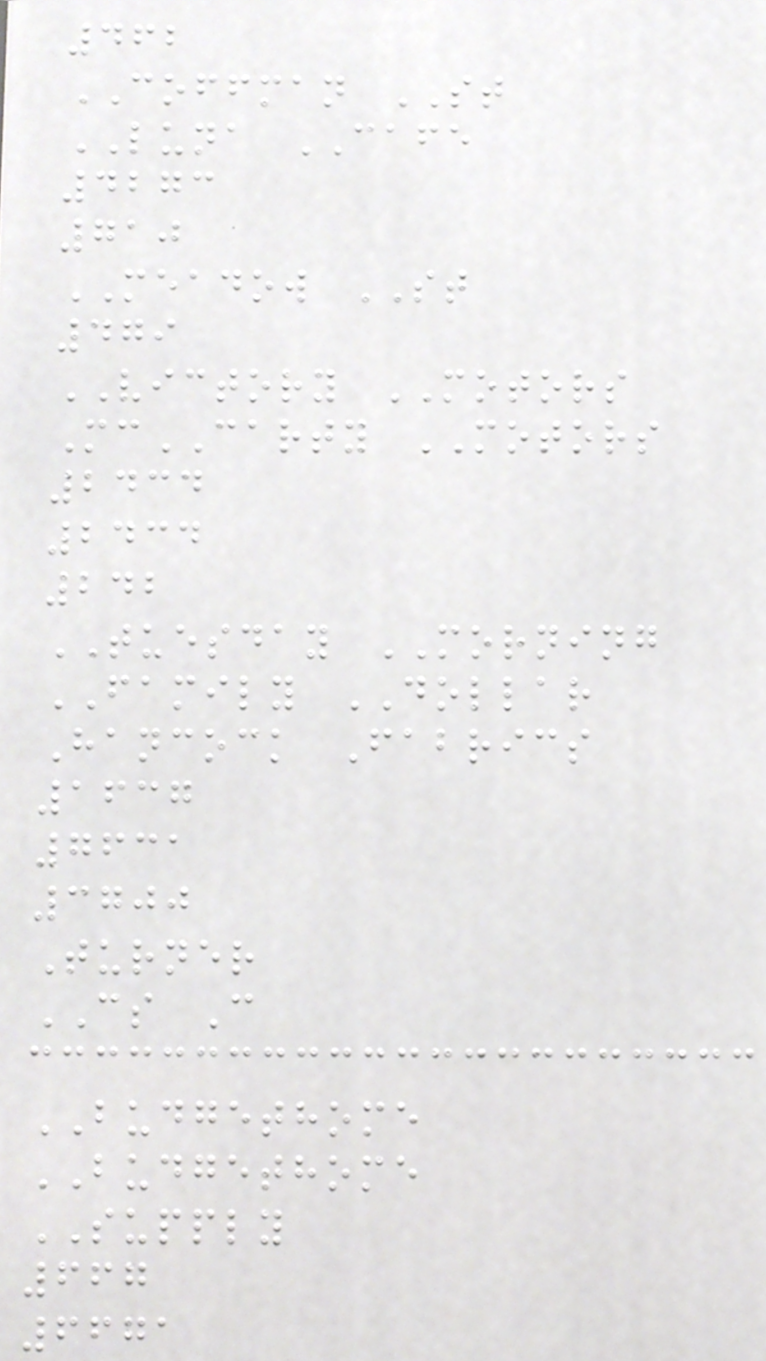462
COFFMAN ST
LUNA CAFE
4273
710
MEADOW ST
479
VICTORY MOTORS
McCARTY MOTORS
2434
2434
242
TUESDAY MORNING
FAMILY DOLLAR
Hancock Fabrics
1637
7631
3700
Turner
CS C
BUDGETHOME
BUDGETHOME
SUPPLY
667
6671
